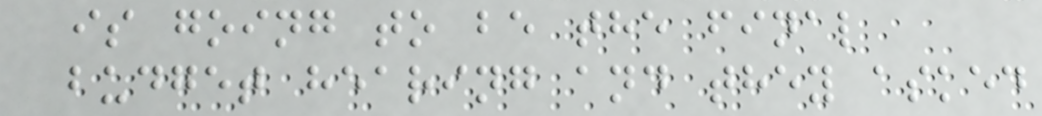is going to be the final
budget hearing and they asked
